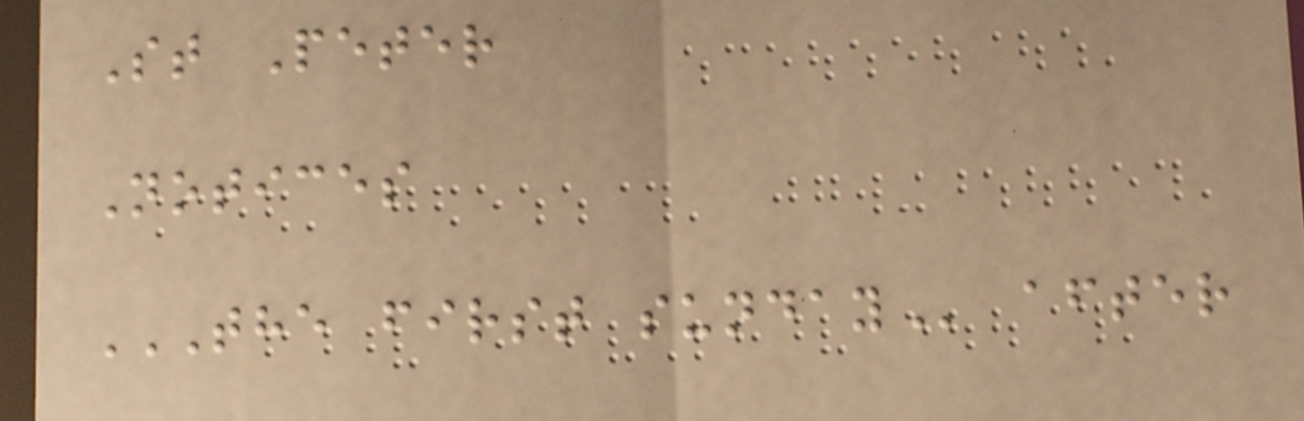St Peter
Notices
THE FIRST SUNDAY after
